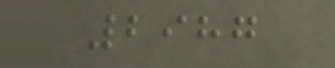2987
